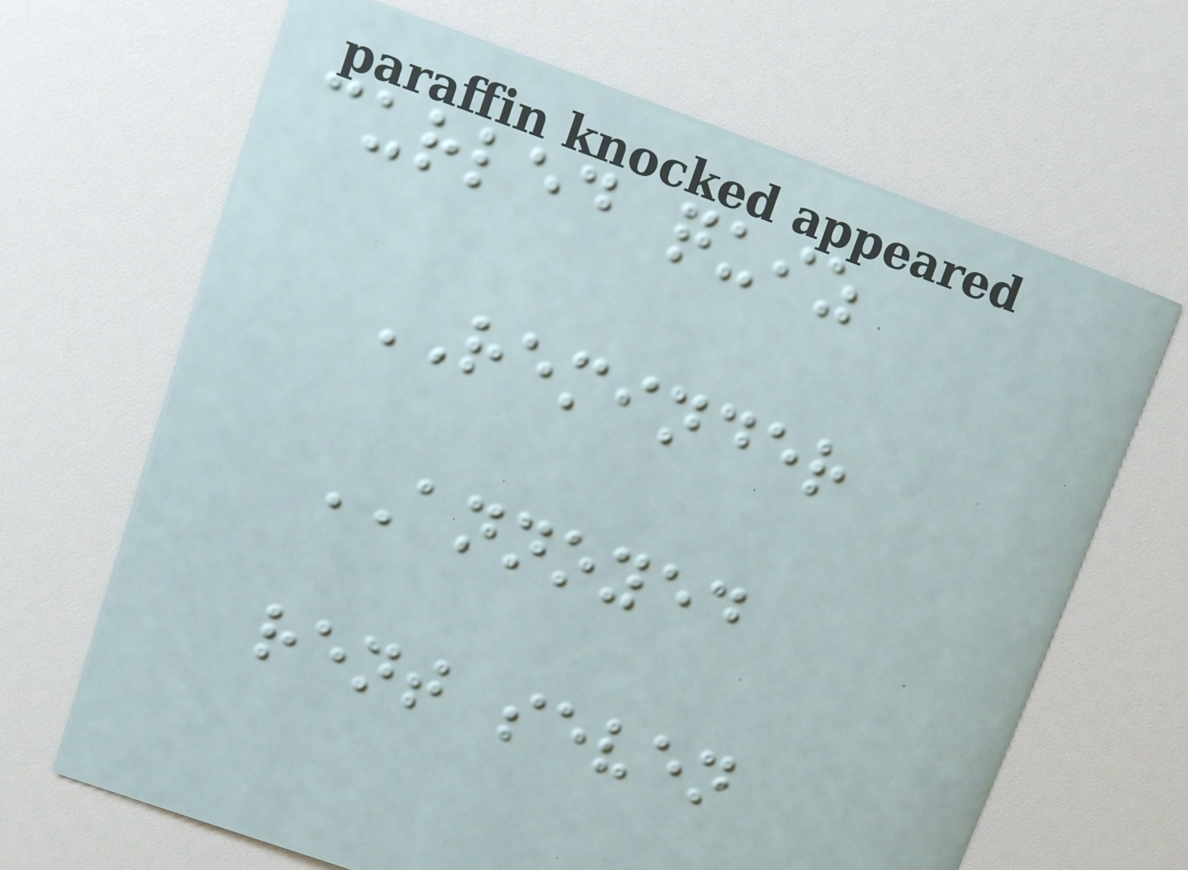curled quiz
REMINDER
ANNOYED
rent seven
